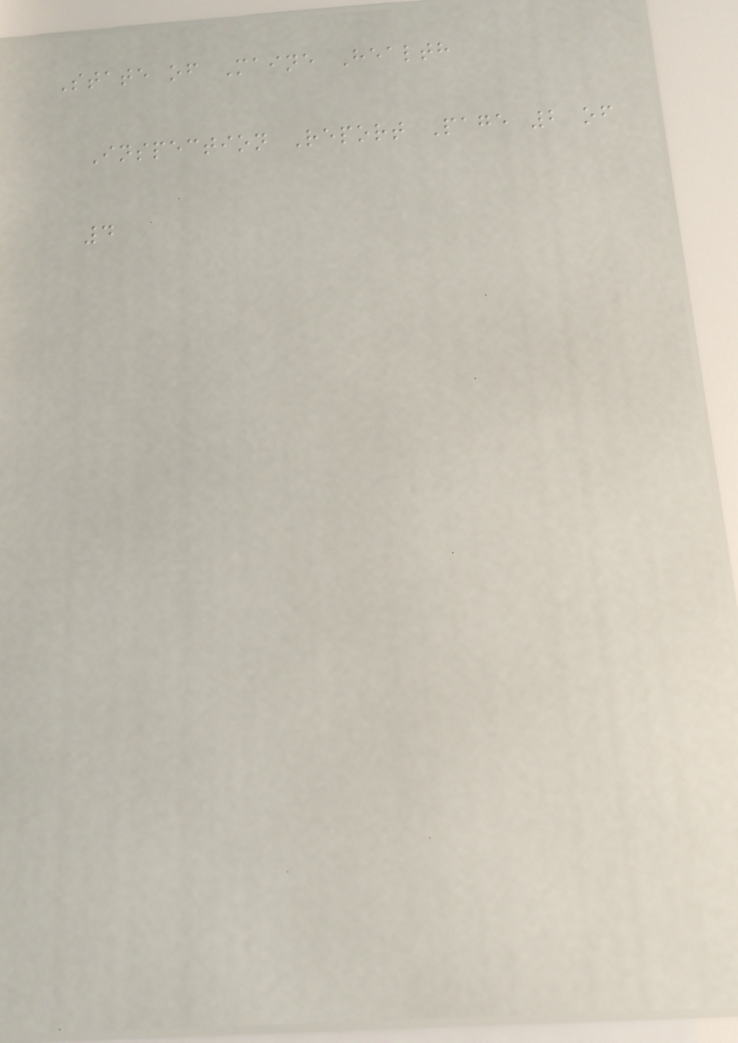State of Maine Health
Inspection Report Page 2 of
4
